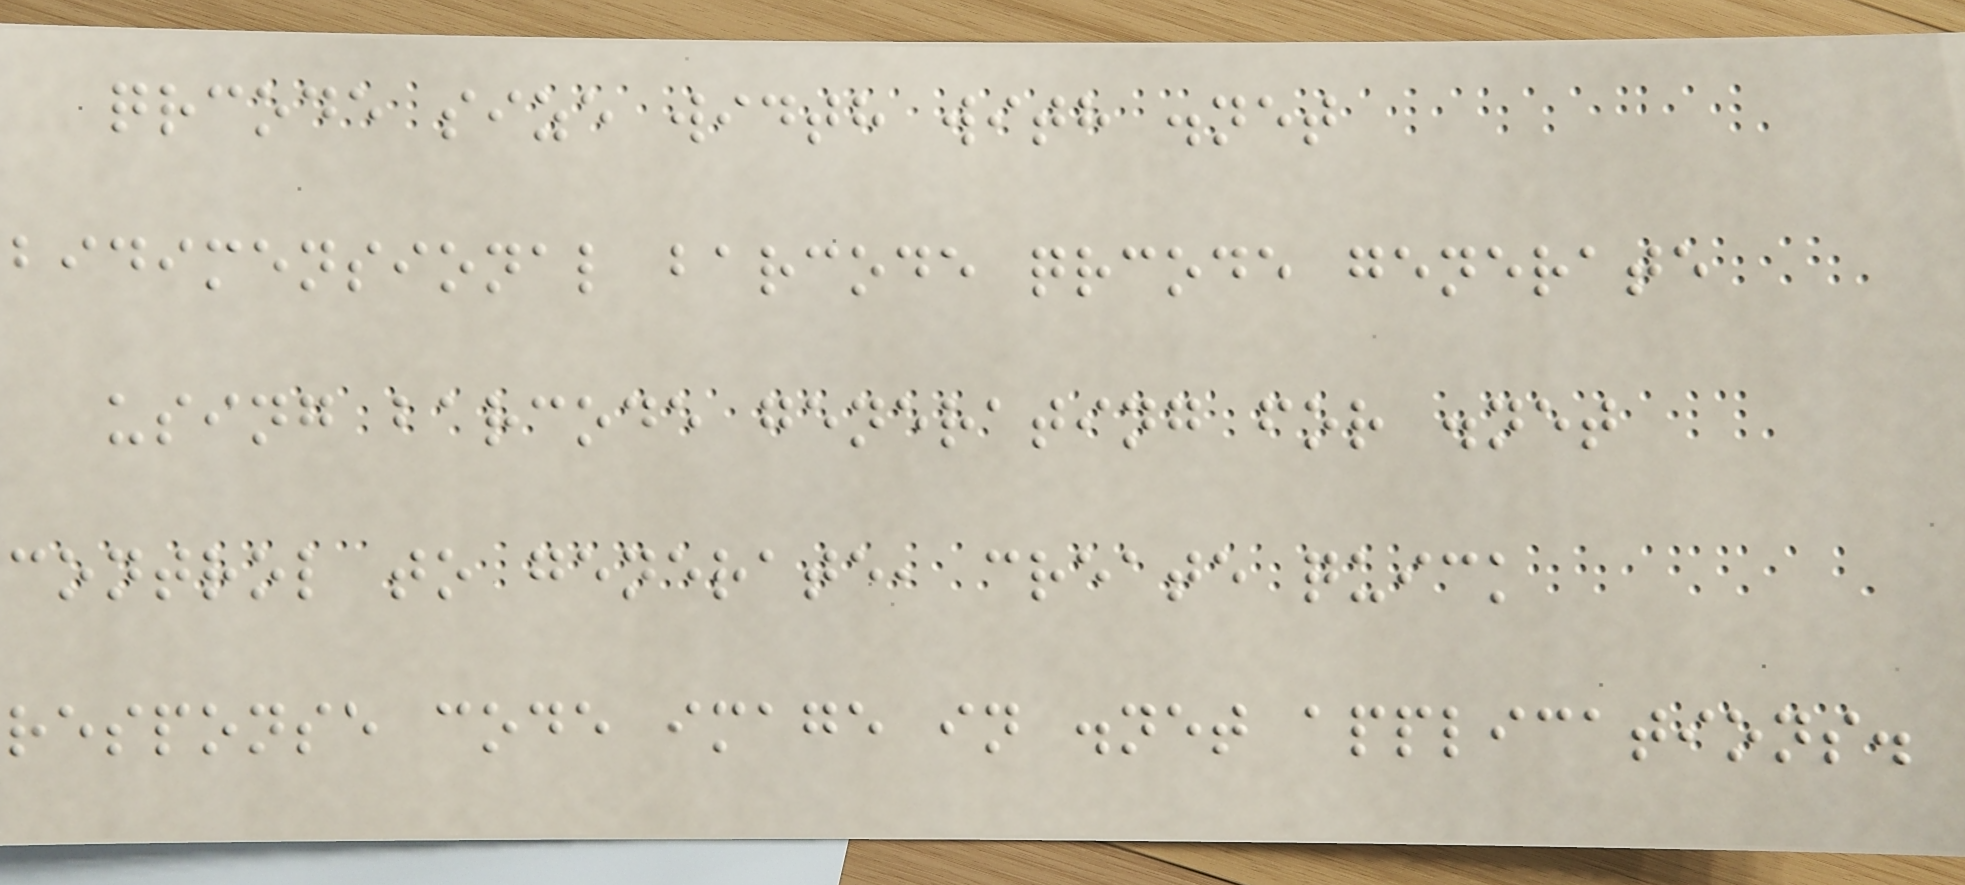qrcode size width with .net
bidimensional barcode qrcode generate
using barcode generating for .net
control to generate, create quick
response code image in .net applications.
